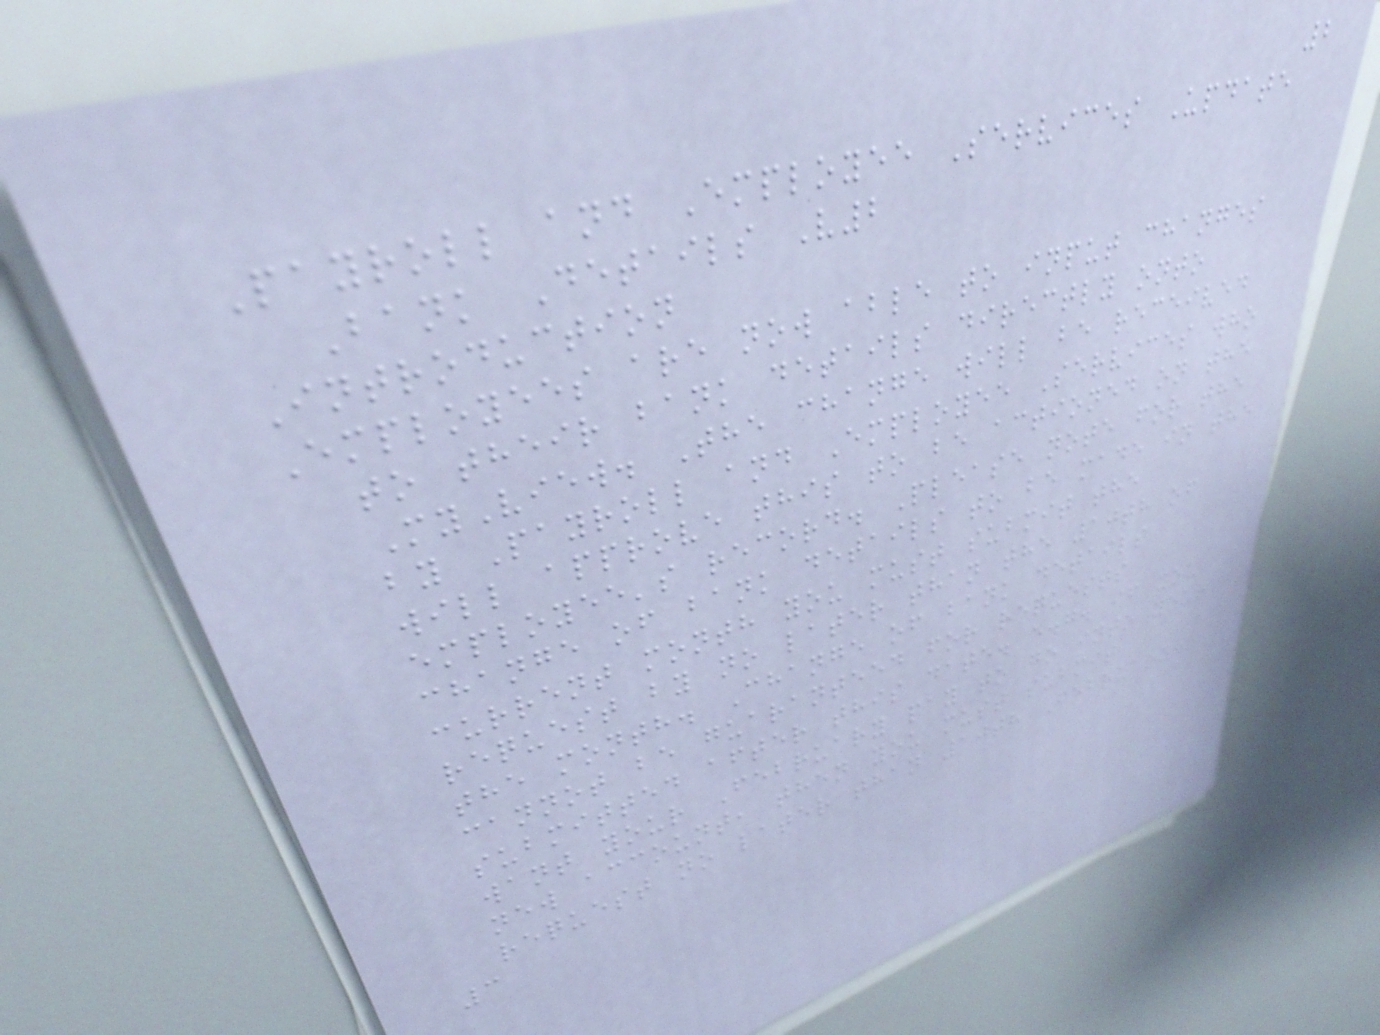2
Payroll and Employee Services Update
Bank Details V2
Introduction
Employees are now able to input changes
to their bank details directly onto
MyView. The change will be received
by Payroll and Employee Services who
will approve this to be actioned on the
employee's record. Please note for the
change of bank details to be made in the
current month you must submit the
request by no later than the 10th of
the month. Change of bank details
cannot be guaranteed for requests
submitted after this date. e.g. if you
want your February pay to go into your
new account, then you must submit
request no later than 10th February.
3
